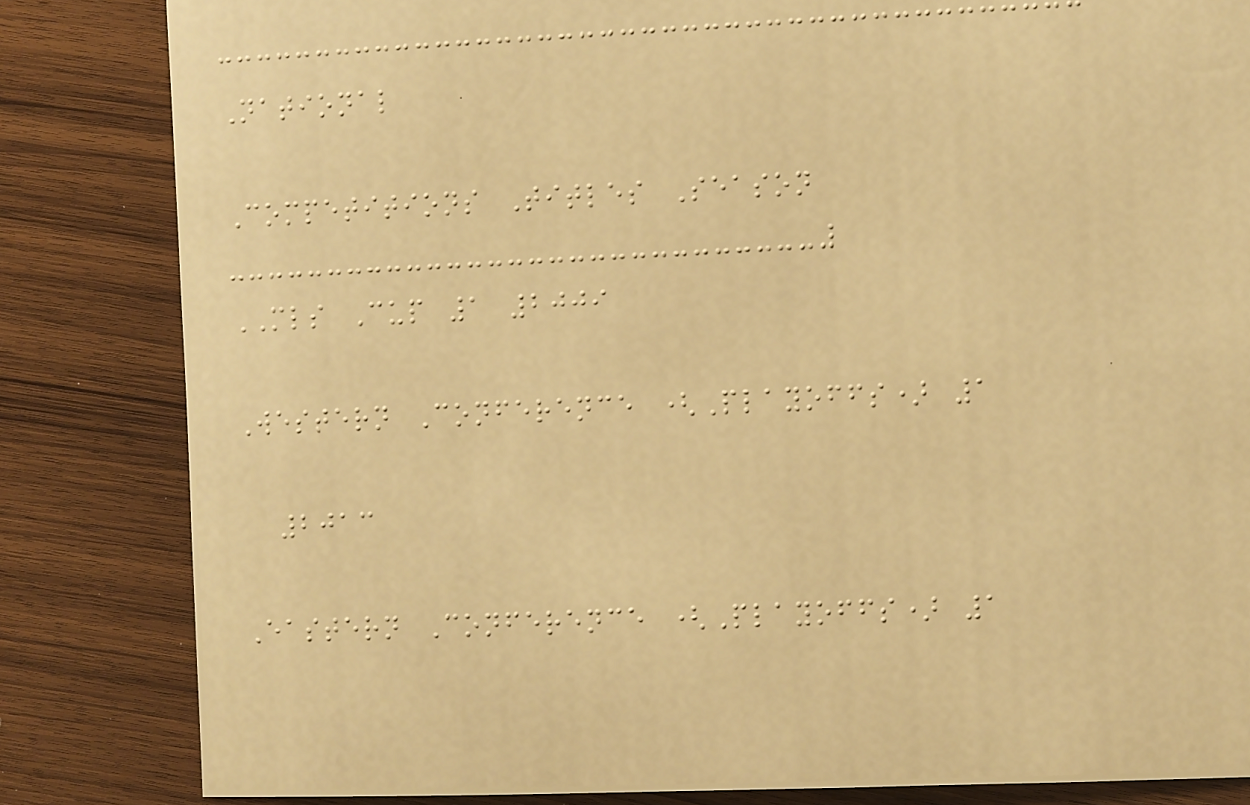National
Competitions Titles Season
MLS Cup 1 2009
Western Conference (Playoffs) 1
2013
Eastern Conference (Playoffs) 1
